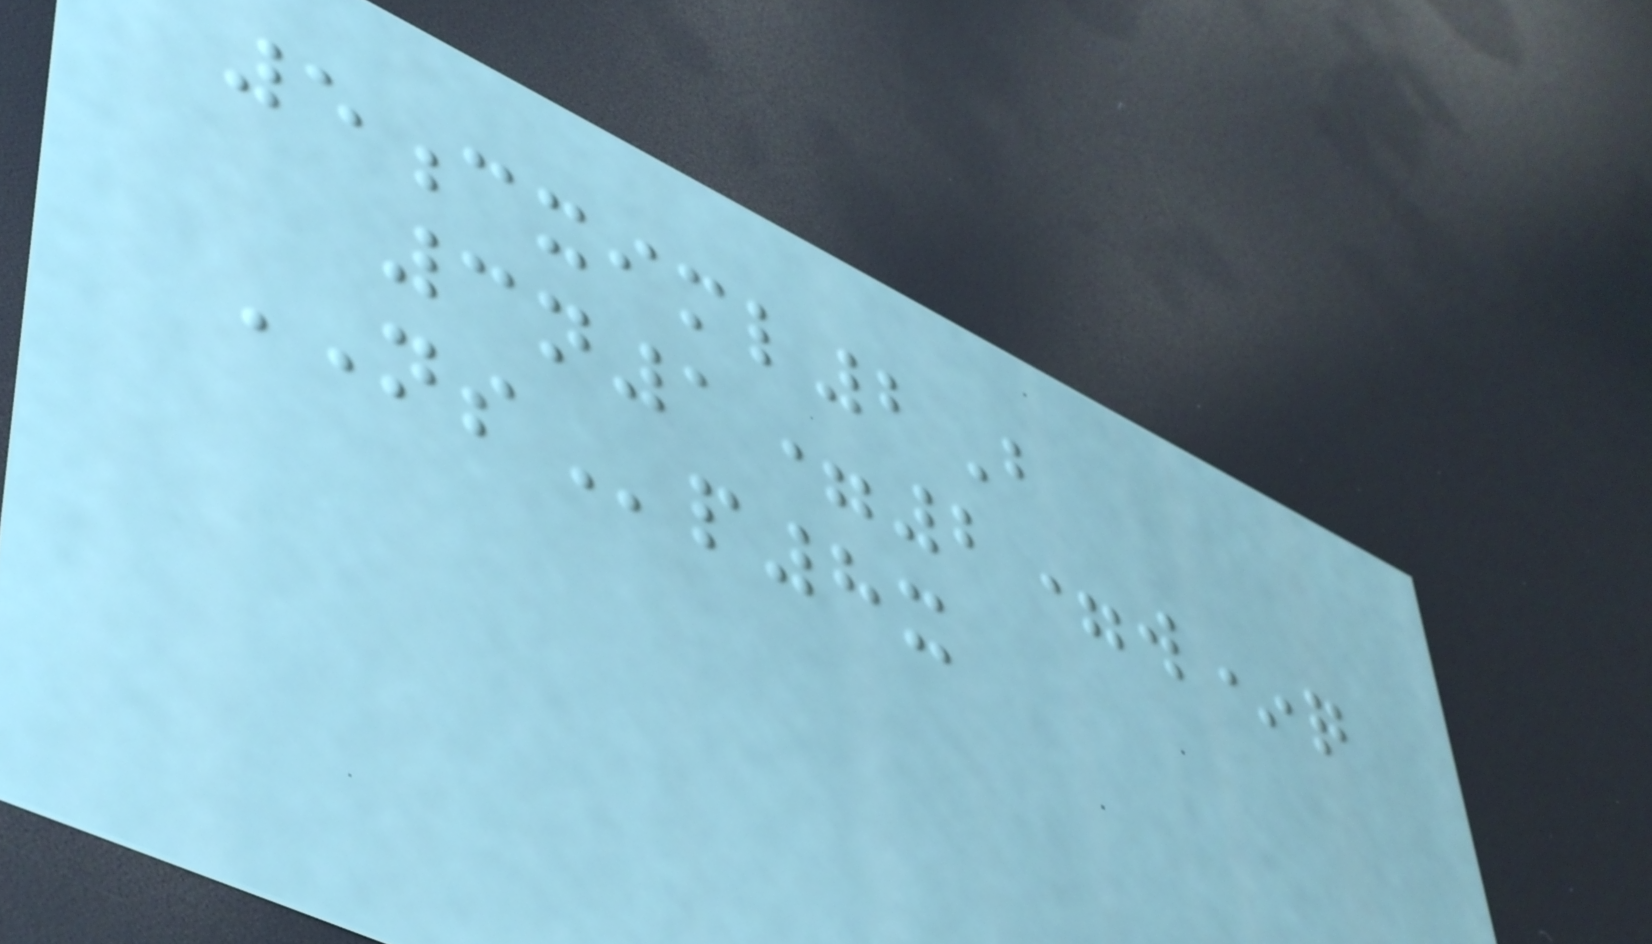5cximl2B
3n1=2=w*q
NSp8x
